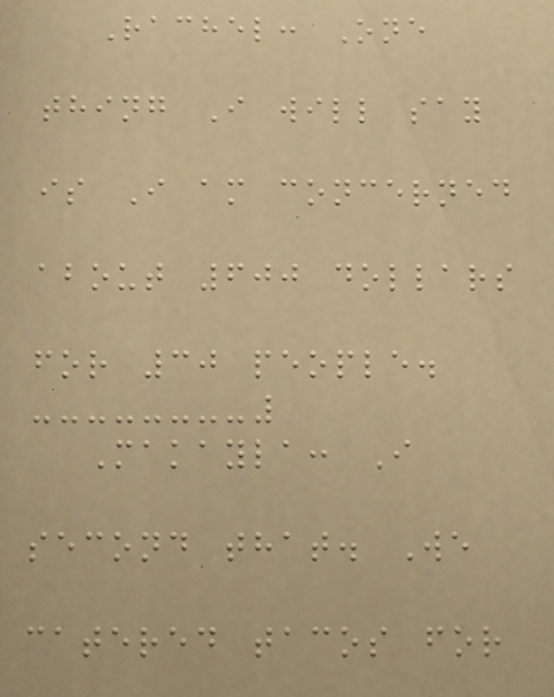Rachel: One
thing I will say
is I am concerned
about 600 dollars
for 30 people.
Makayla: I
second that. We
catered tacos for
